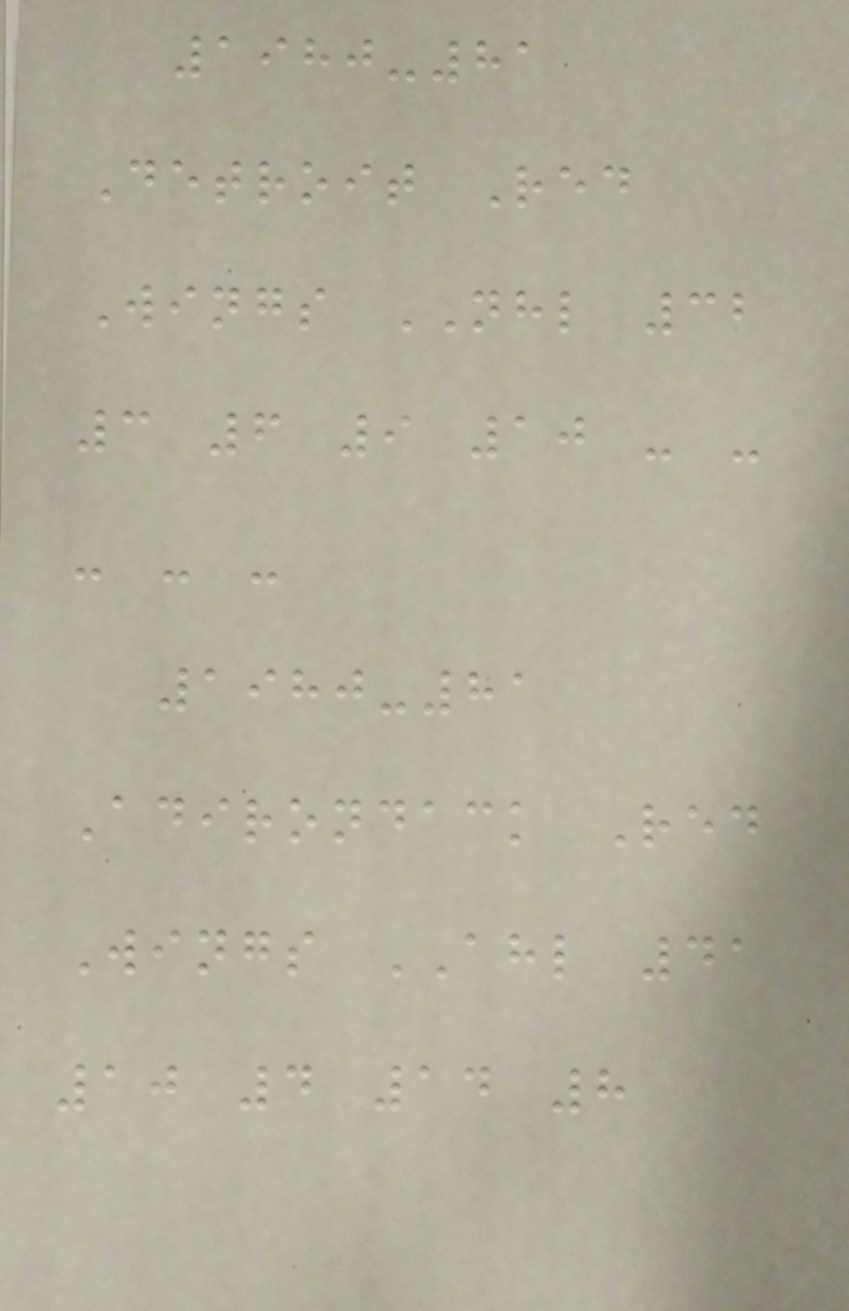1980-81
Detroit Red
Wings NHL 32
3 6 9 10 - -
- - -
1980-81
Adirondack Red
Wings AHL 41
10 4 14 8
